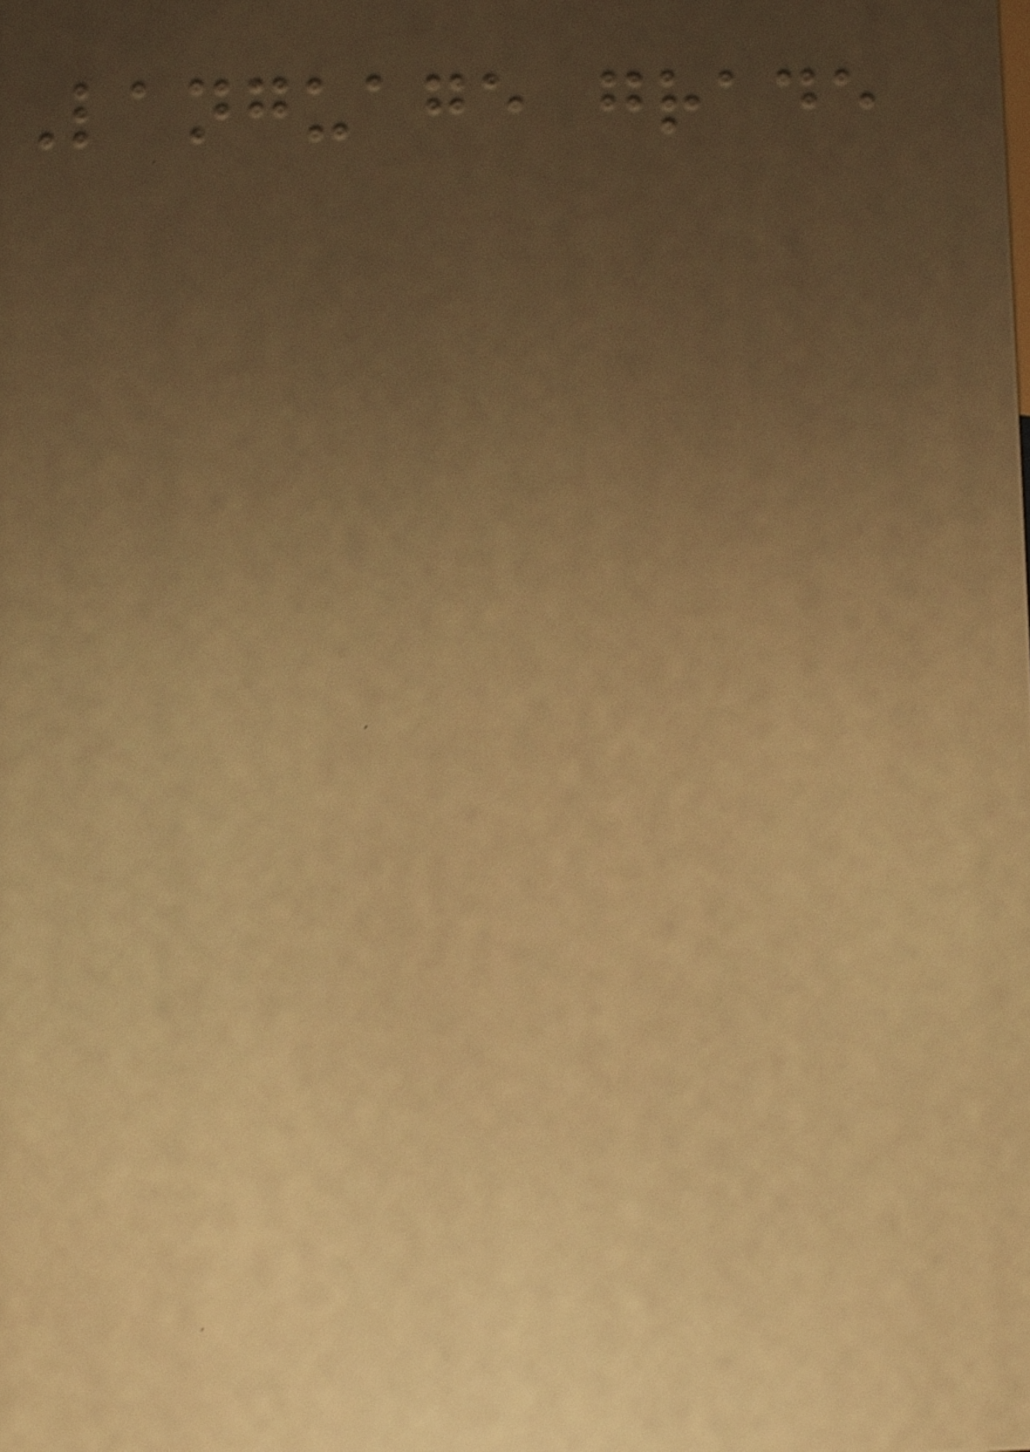Language grade
